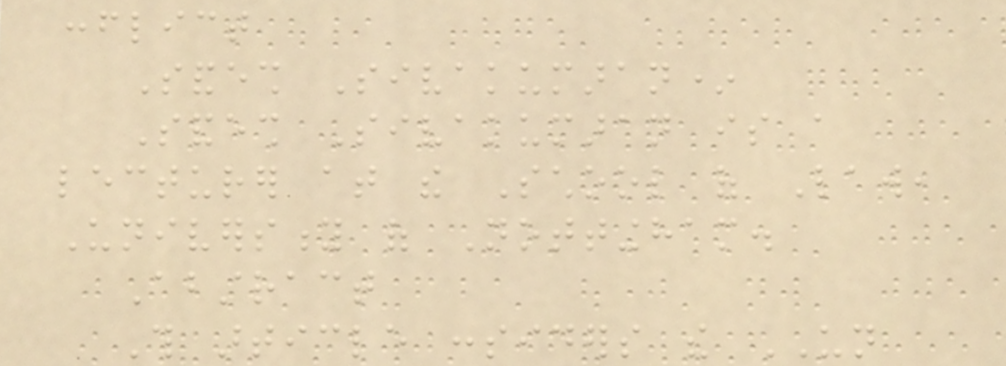conflict
Sandesh Sivakumaran*
Sandesh Sivakumaran is a
lecturer at the School of Law,
University of Nottingham.
Abstract
This article considers the UN
